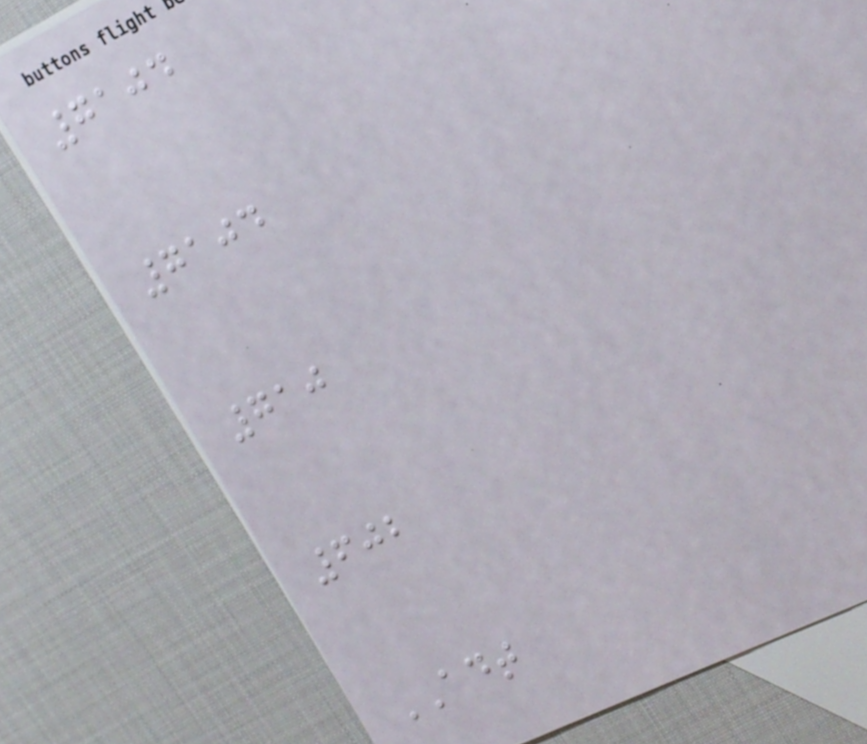7104
7104
710
602
ADT
